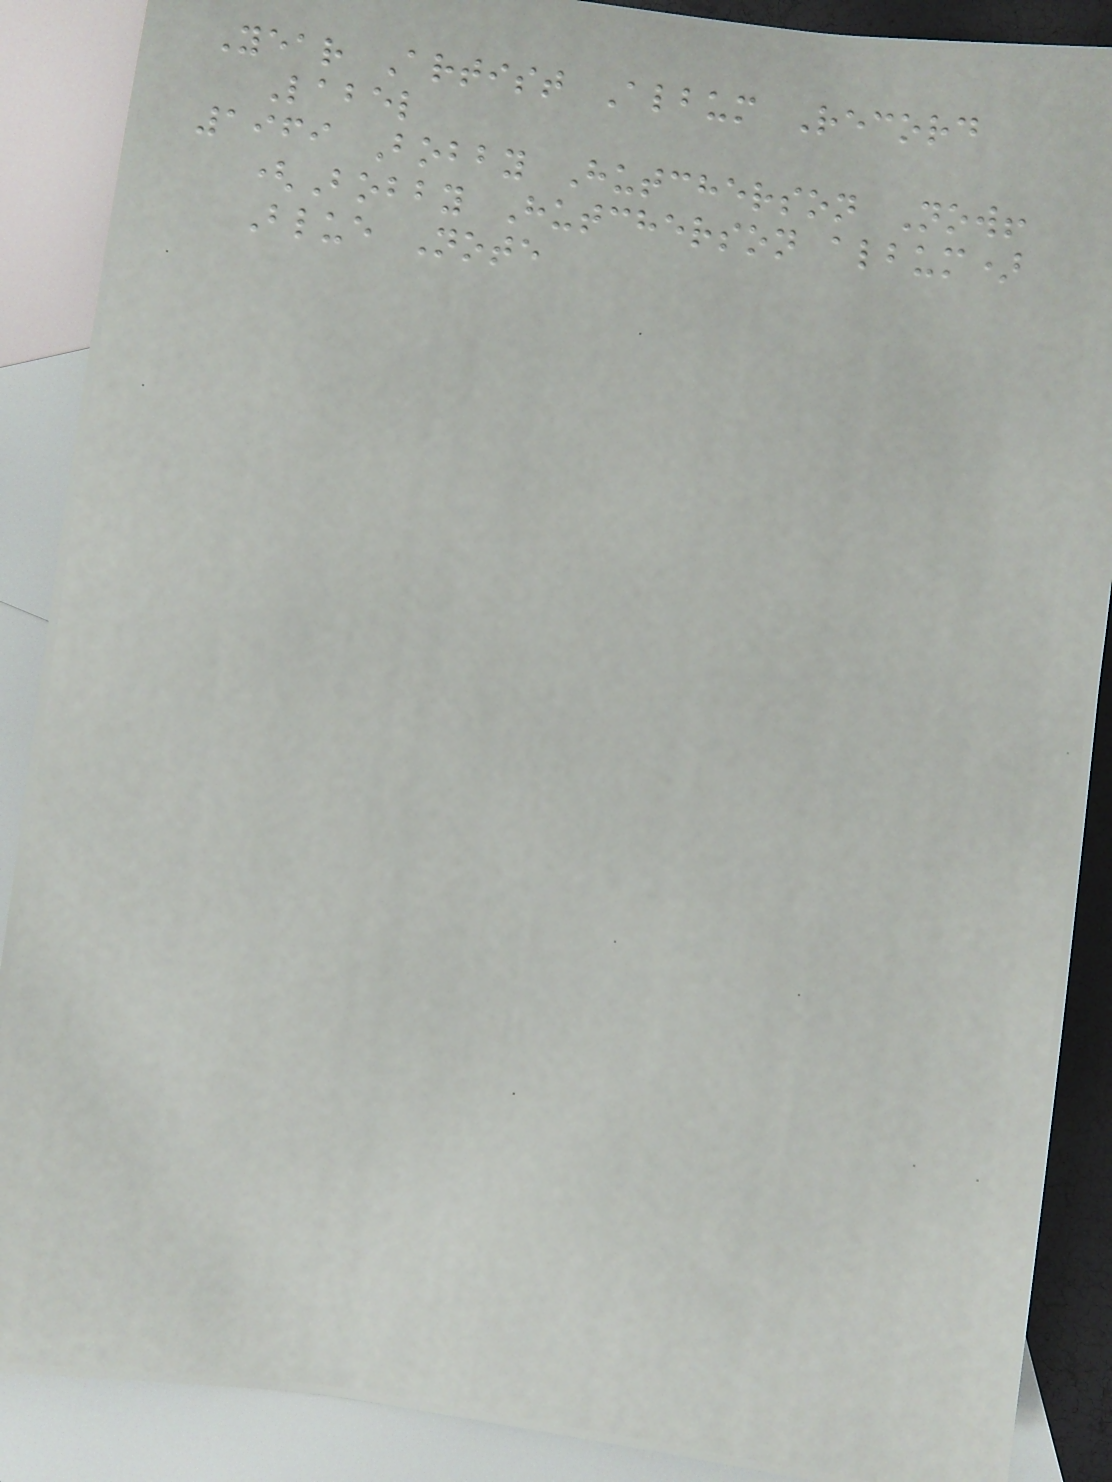Year Artist Album Record
Label
1969 Bobby Hutcherson Now!
(Bobby Hutcherson album)
Blue Note
